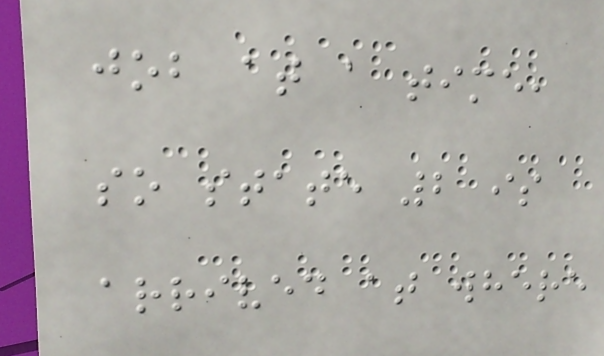job at a time,
so state 2 is
arrived at where
